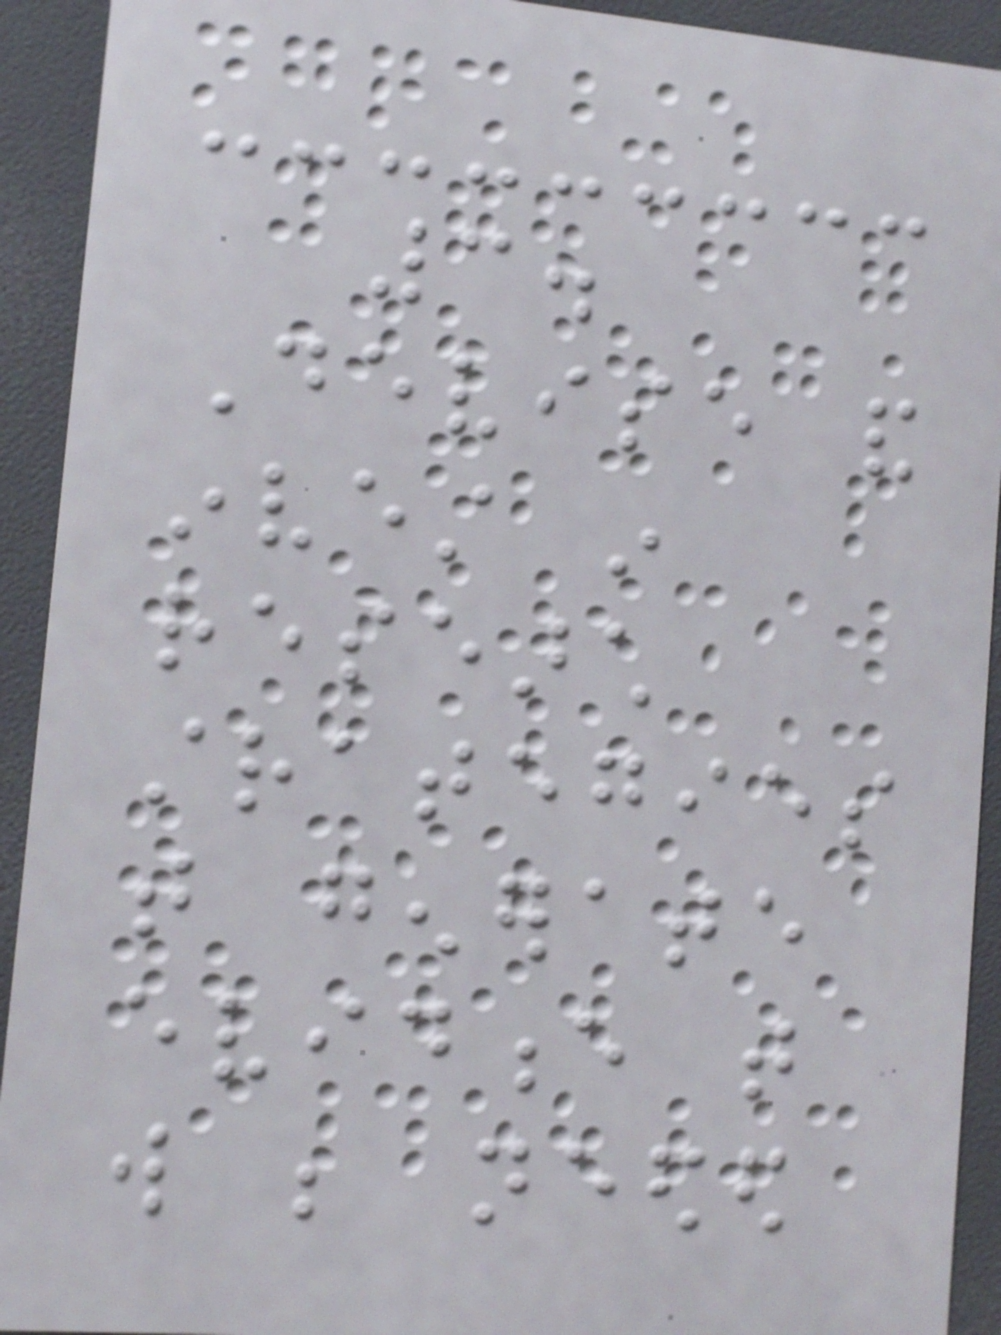3.
Devise and
invest in
research
strategies
that generate
evidence that
will be needed
